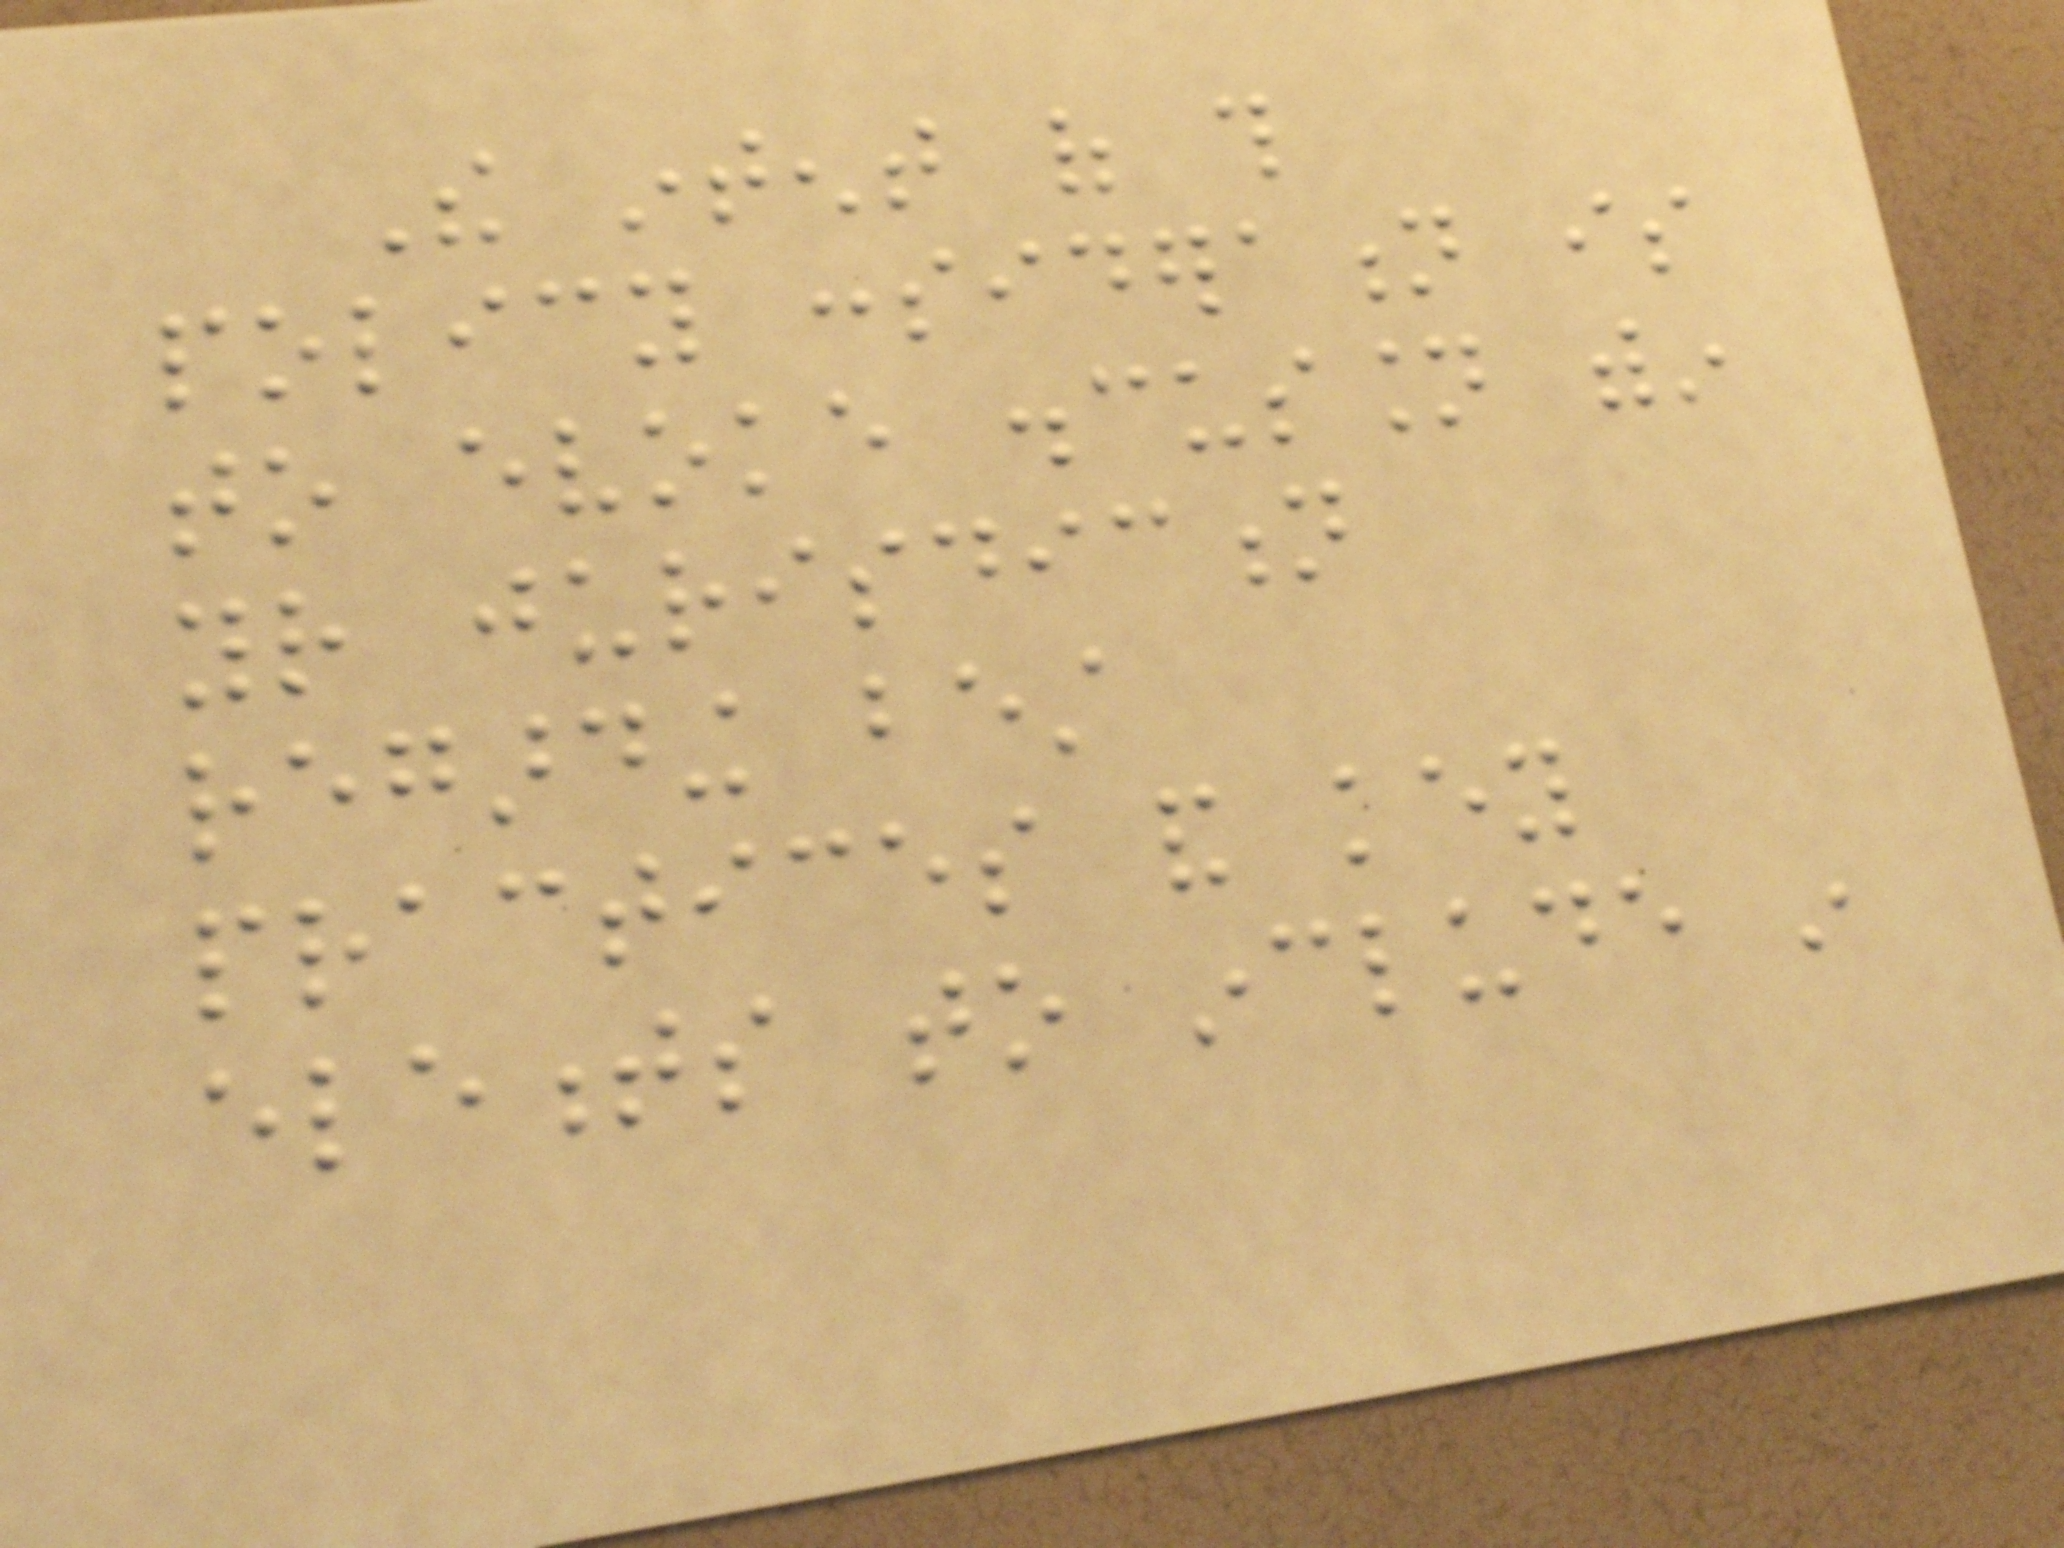The intent of this
policy consideration is
to evoke discussion within
your jurisdiction
regarding best
practices and key
elements to include in
